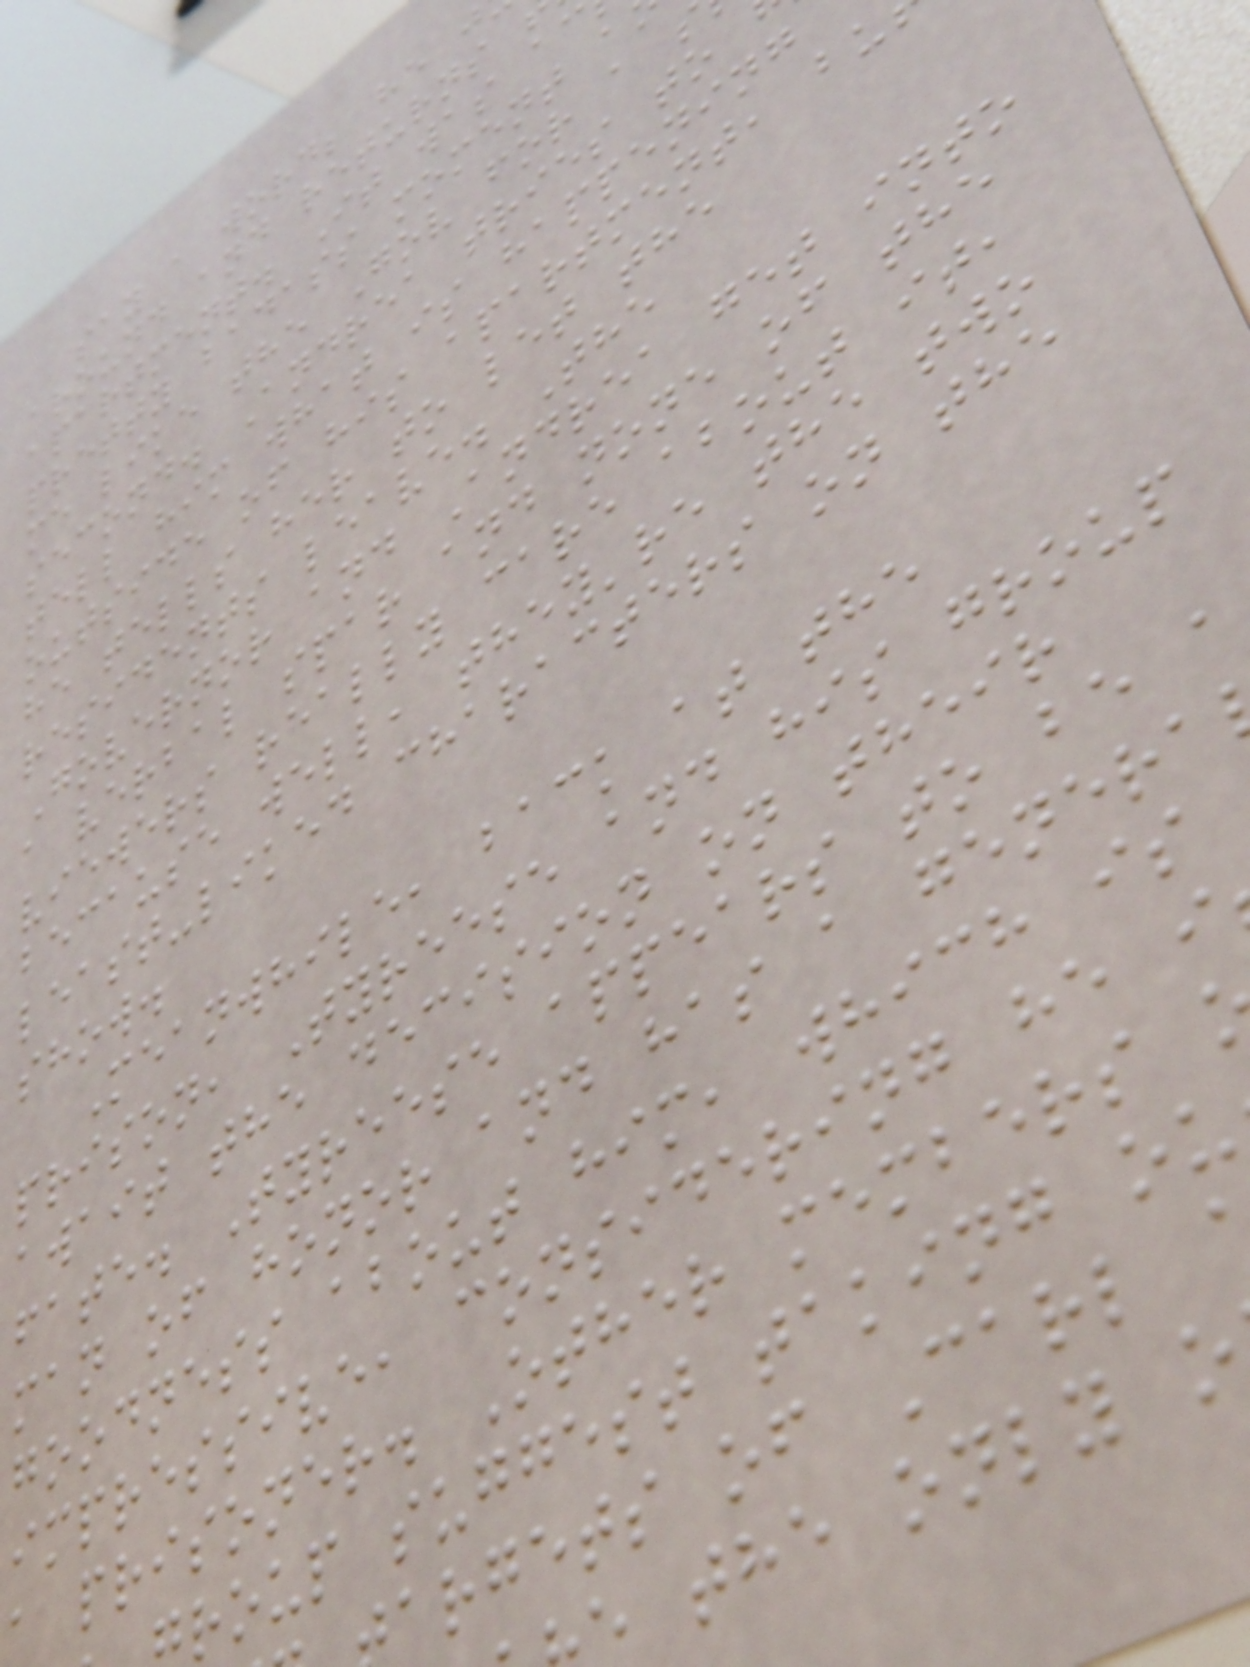say a word; he j
around and returns
apartment. It was ac
pretty badass moment a
me like the Gov for a
second. Andrea tries to
tell him what is happening
outside of his apartment, bu
he tells her to let the
residents leave. The
Governor and Andrea get into
a verbal spar and none of the
viewers really care about it,
because well, they're the two
least-liked characters on the
show.
Meanwhile, back at the
prison, Tyreese and his group
await the decision on their
fate. Tyreese appears to be a
man of honor and has a genera
goodness about him, which is
impressive, considering he i
a prisoner. Other members
roup suggest taking ou
argets of Carl
the only o
